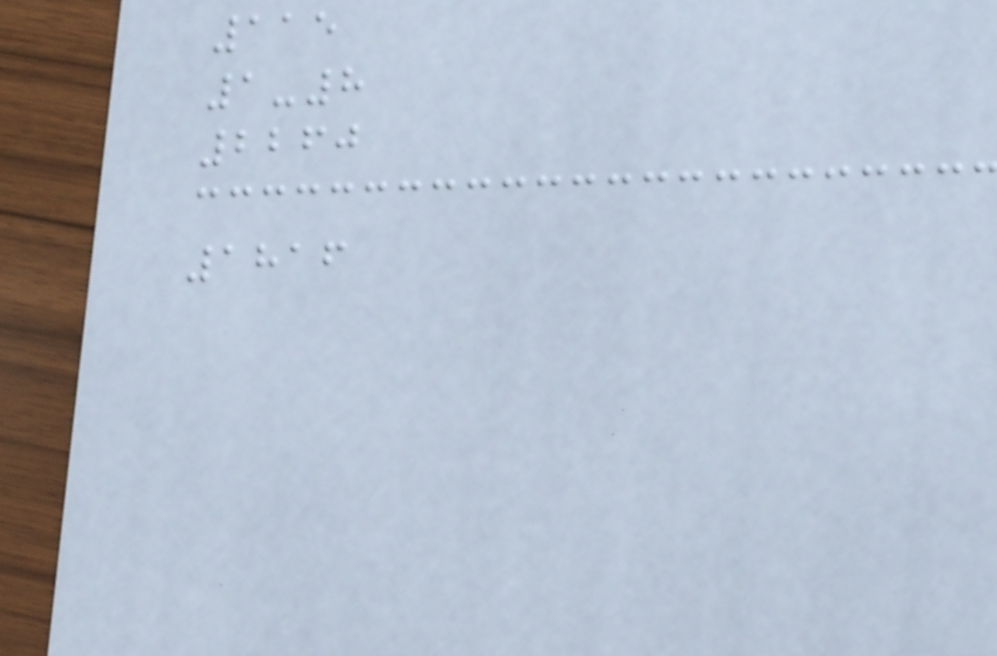115
1-8
2260
1816
